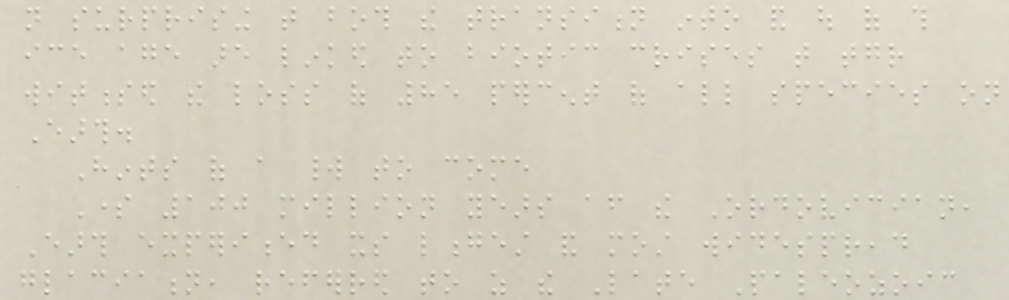not surprising that both the transition into and out of this
ice age are linked to biotic crises that together
witnessed the loss of 85 percent of all species on
Earth.
Hints of a world to come
Some 100 million years after the Ordovician,
Earth experienced its longest and most widespread
glaciation, referred to as the Late Paleozoic
